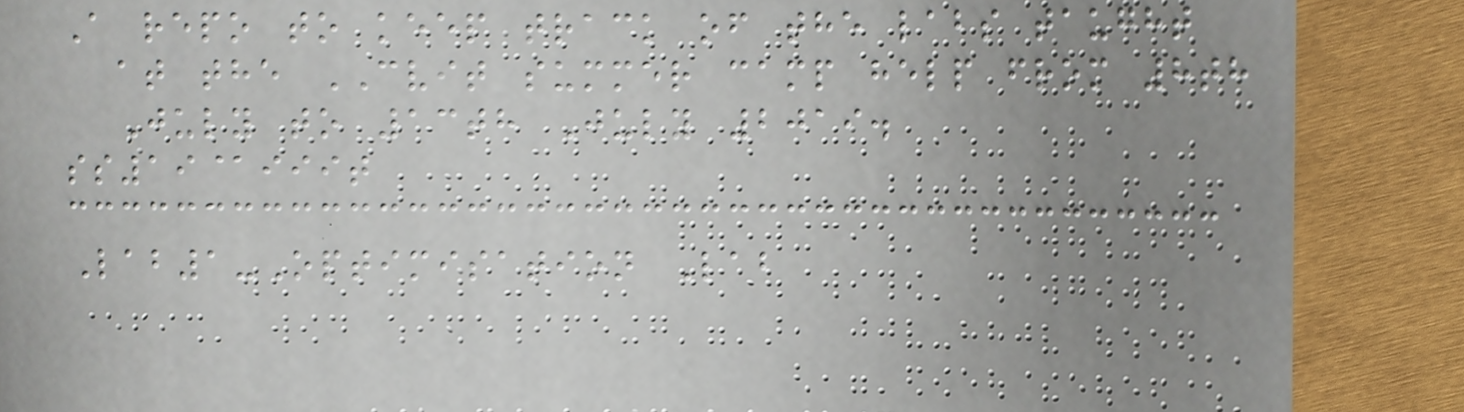A repo to keep track of the labs taught
at the CVIT summer camp help from 8th
July to 13th July 2019.
ss19@iiit
Lab1-Optimisation Lab
